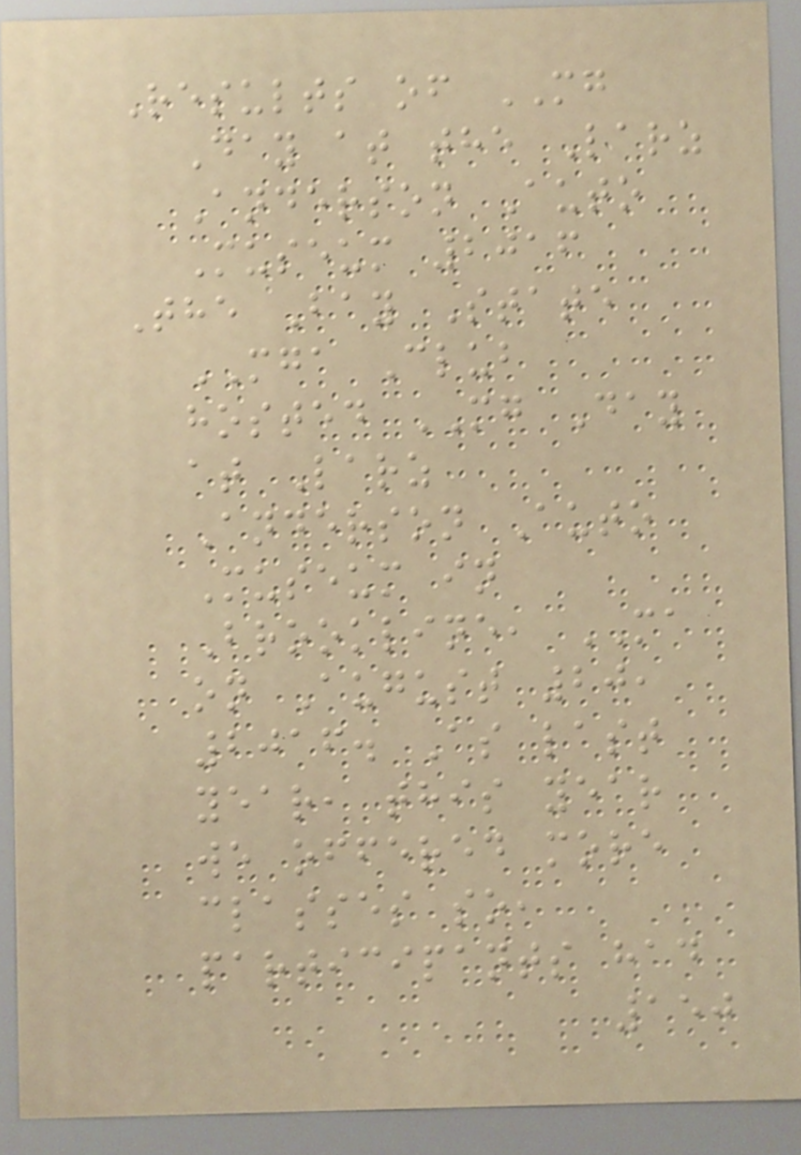Results of MG
Day at the Larz
Anderson Auto
Museum 2016
The Bay State
MGA Club
hosted MG Day
at Larz
Anderson Auto
Museum in
Brookline, MA
on August 20,
2016. As last
year, this year
we offered more
classes so,
participants had
150
